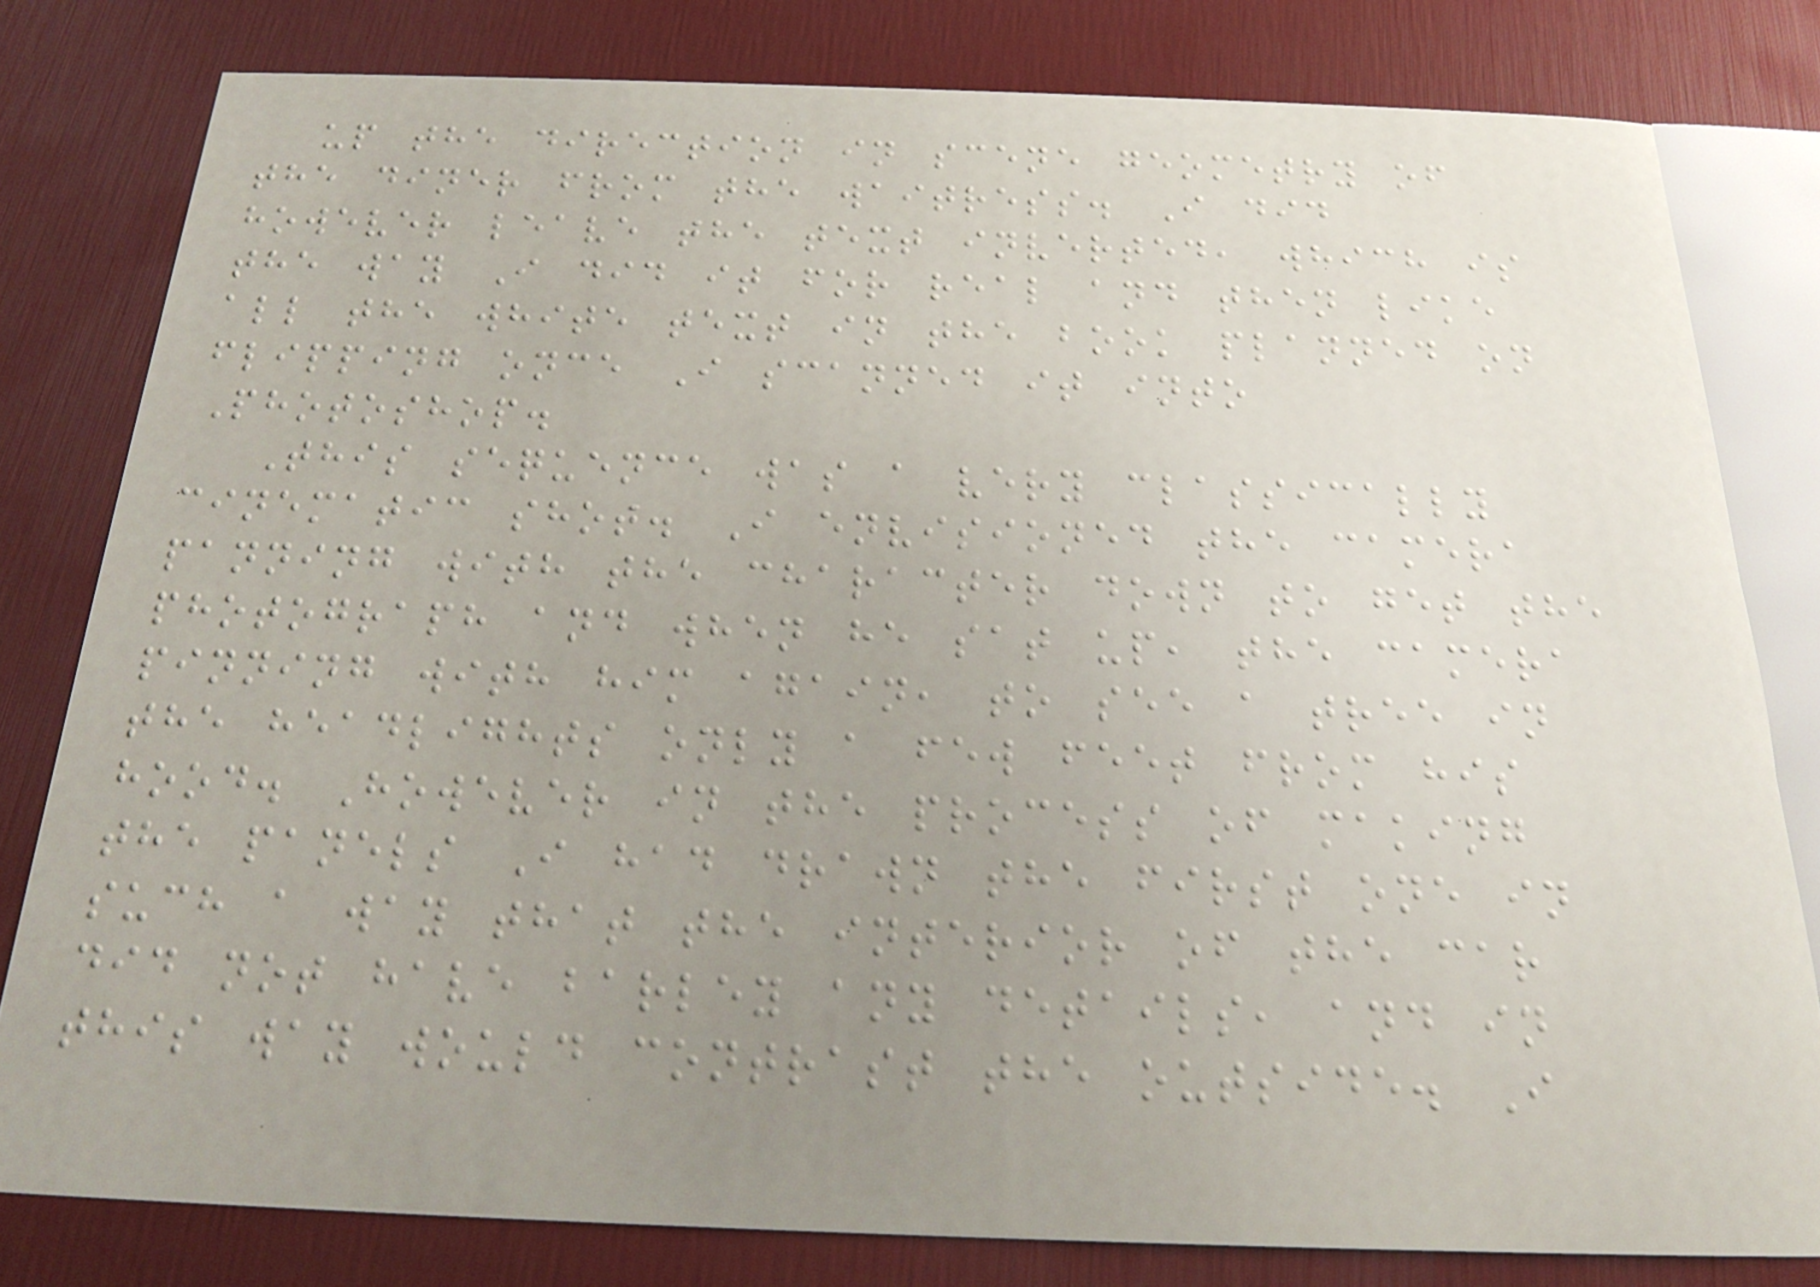up the direction in scene geometry of
the diner from the waitress. I did
however leave the text inverted, which is
the way I did it for real and then like
all the white text in the book planned on
flipping once I scanned it into
Photoshop.
This sequence was a very classically
cinematic shot. I envisioned the camera
panning with the character down to get the
photograph and when he sat up, the camera
pinning with him again, to see a tree in
the headlights only a few feet from his
hood. However in the process of making
the panels I had drawn the first one in
such a way that the interior of the car
did not have barley any details, and in
this way would contrast the outside. I
